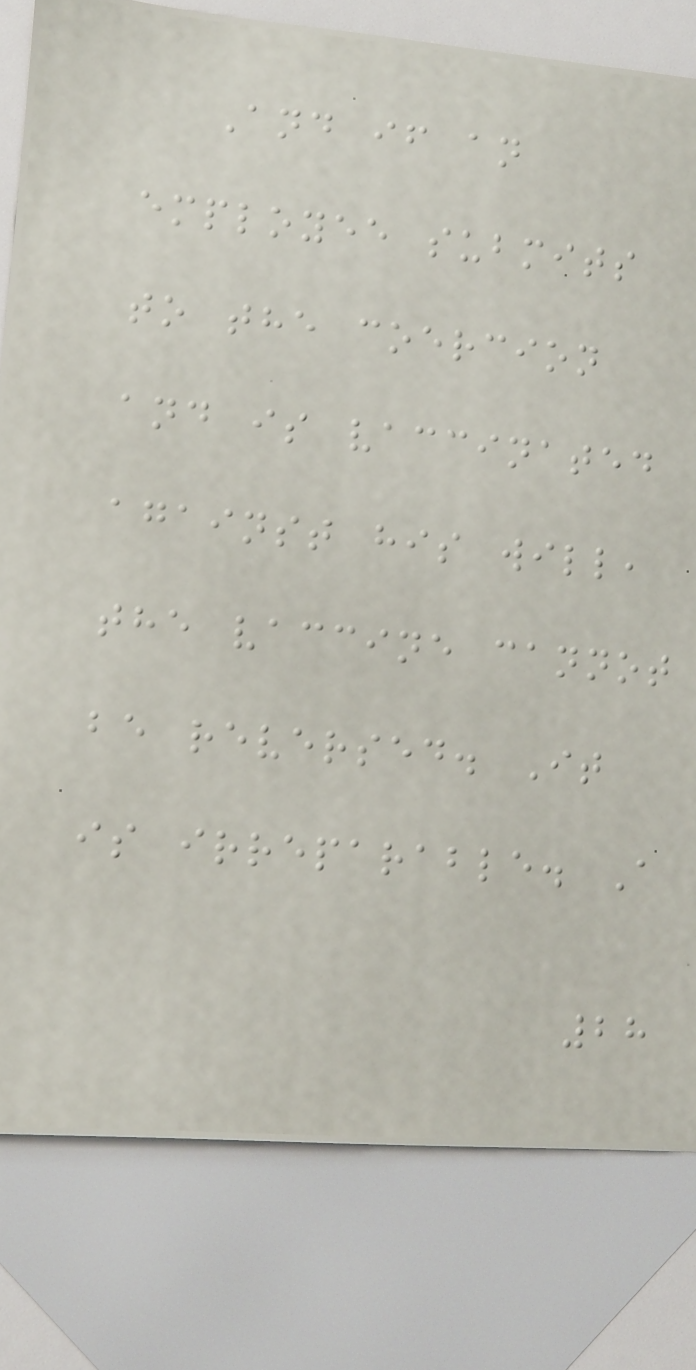And if an
employee submits
to the coercion
and is vaccinated
against his will,
the vaccine cannot
be reversed. It
is irreparable. A
28
